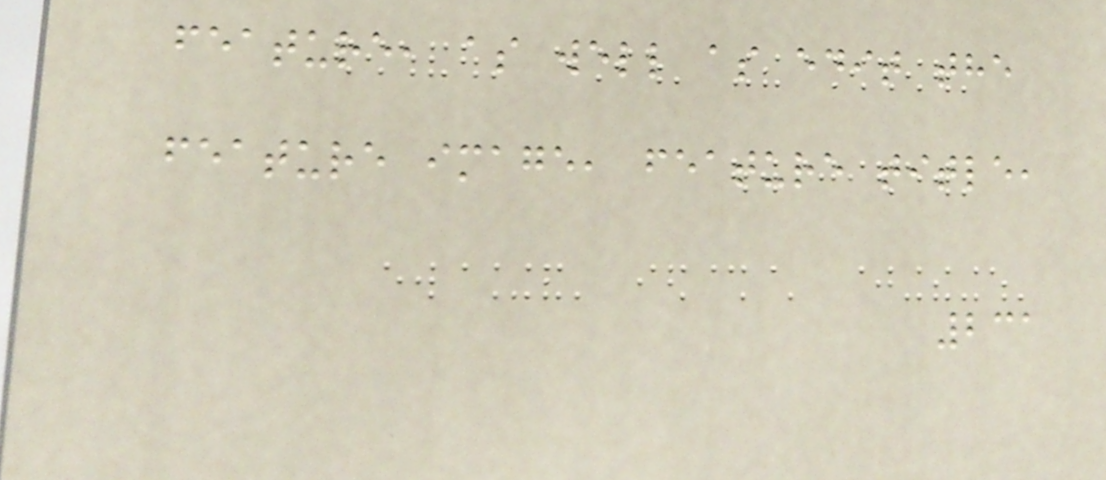feature, as well as edit the
feature image, feature title,
231
